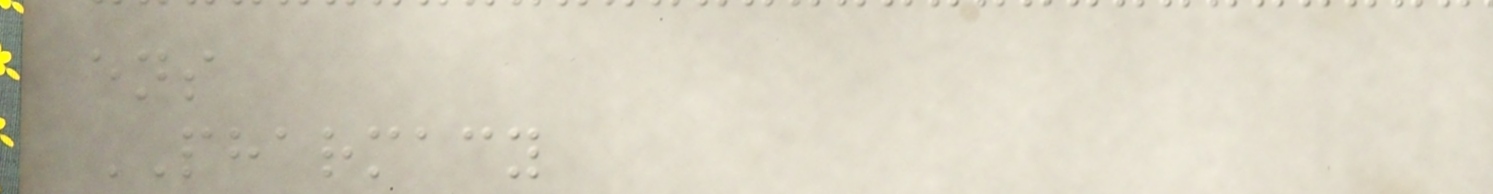ens
PHARMACY
